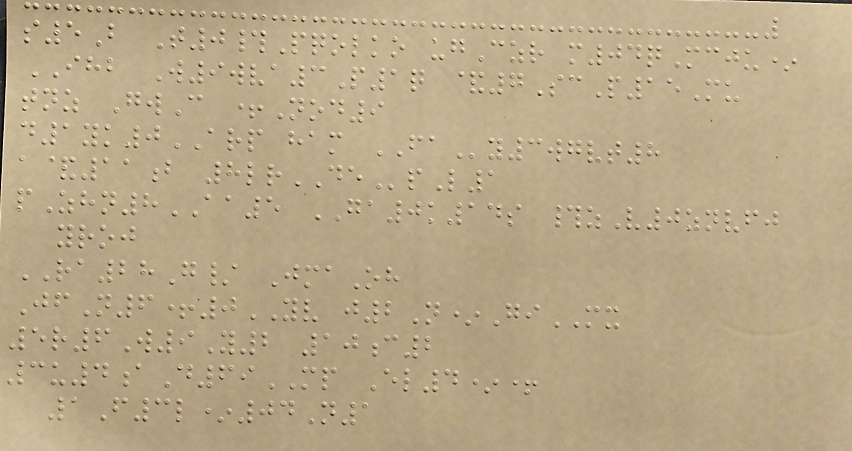s5B T0#Pqolko ugCzr m04qMcju*
IHB W9wva3P1q &7ScP15Mu
tnz GwC +Nod9
d1yk0ARP ham FAy3wgvt8
a&11b 8lrDEpL1
pZhn8AA5 GA0k14s #zV0znvfj
yroj
RA28G/ JmaOh
JfN6+0YV j2N*GiMX
5r6W9Y2 10c2
3u4aD69MP El4*+
1F3l*04N1
